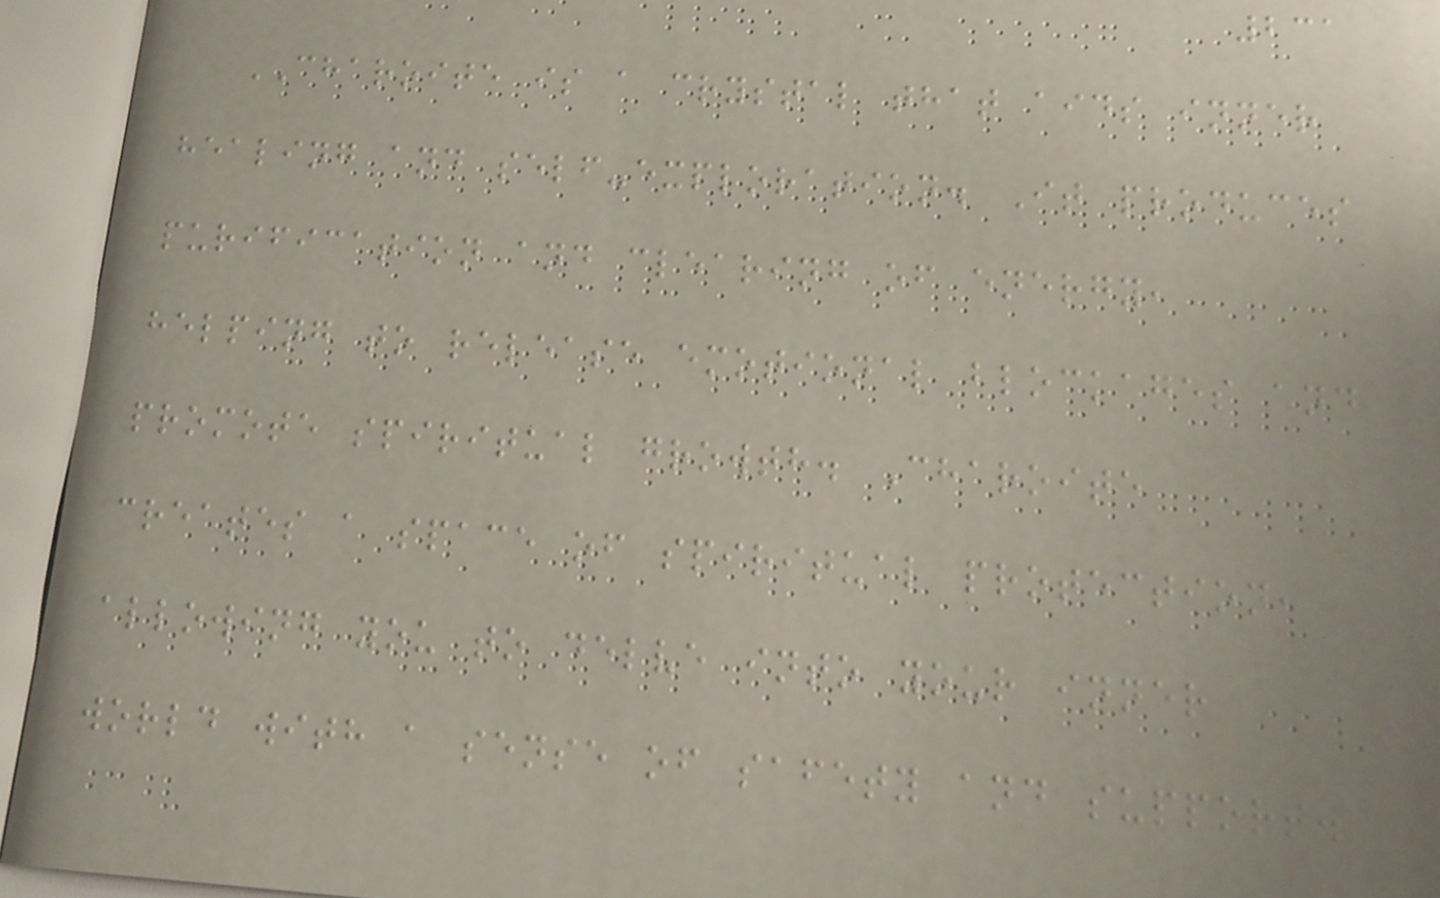231
CHAROITE is a crystal that aids inner
healing and self-exploration. It produces
purification and clearing of energy,
helping to release emotional blockages and
promote spiritual growth. Charoite
creates a space of spiritual protection,
allowing you to delve into your inner
world with a sense of safety and support.
